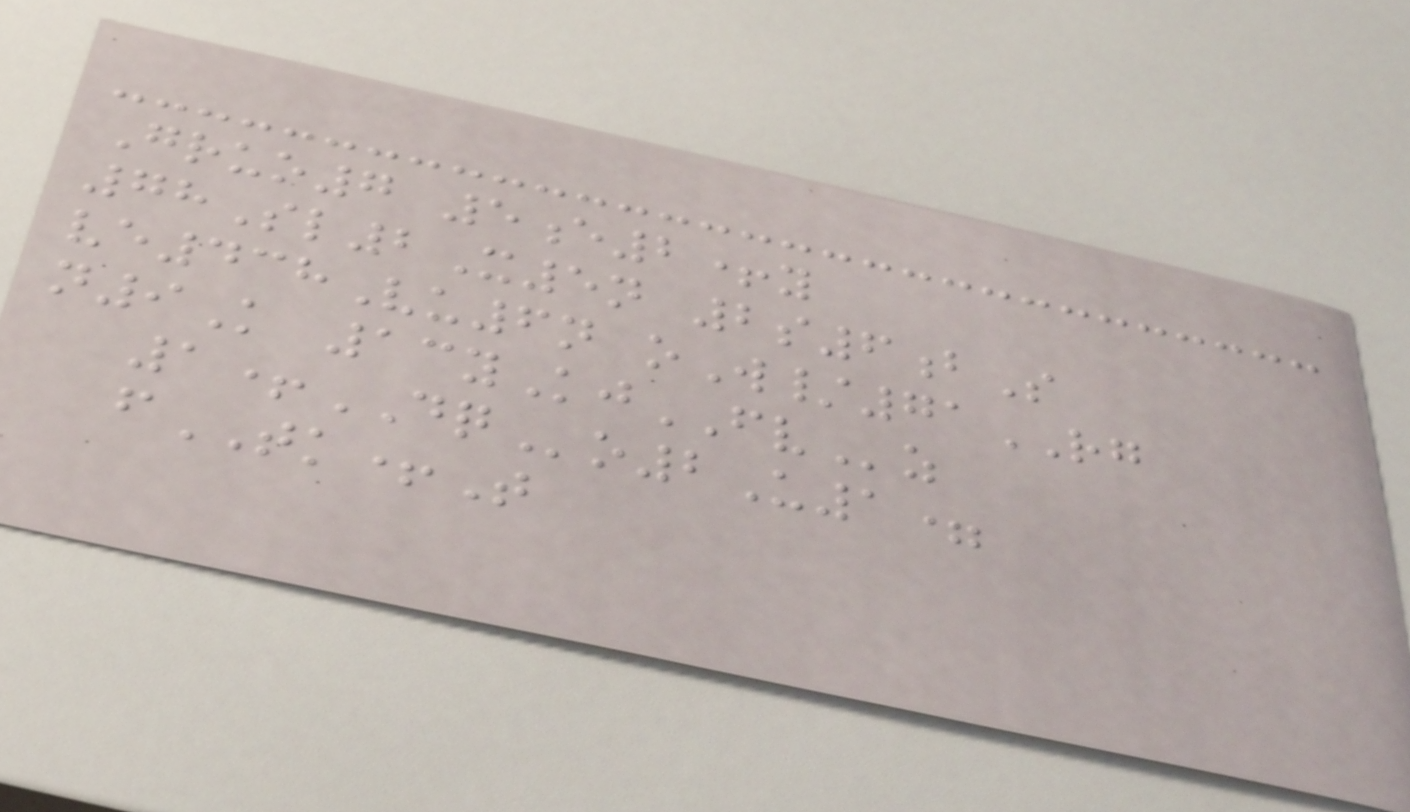Gruo7 5e2+y
78Sl2X5n 2s6bS
ve438Vu6n oW/71RG
n9K 13yKjFVz
1+DQo2U1=
fTK+T
